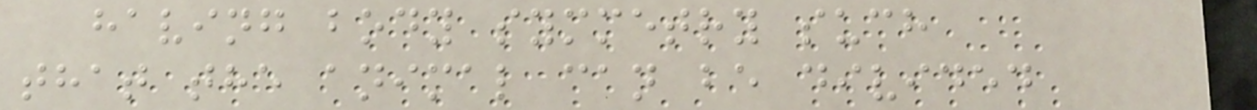having body symmetry such
that the animal can be divided
